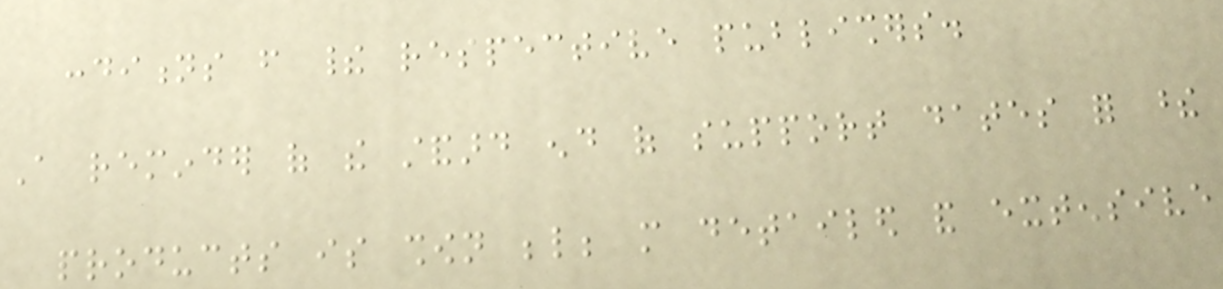conditions from their respective publishers.
A reminder of the standard end of support dates for these
products is shown below; more detailed and extensive
